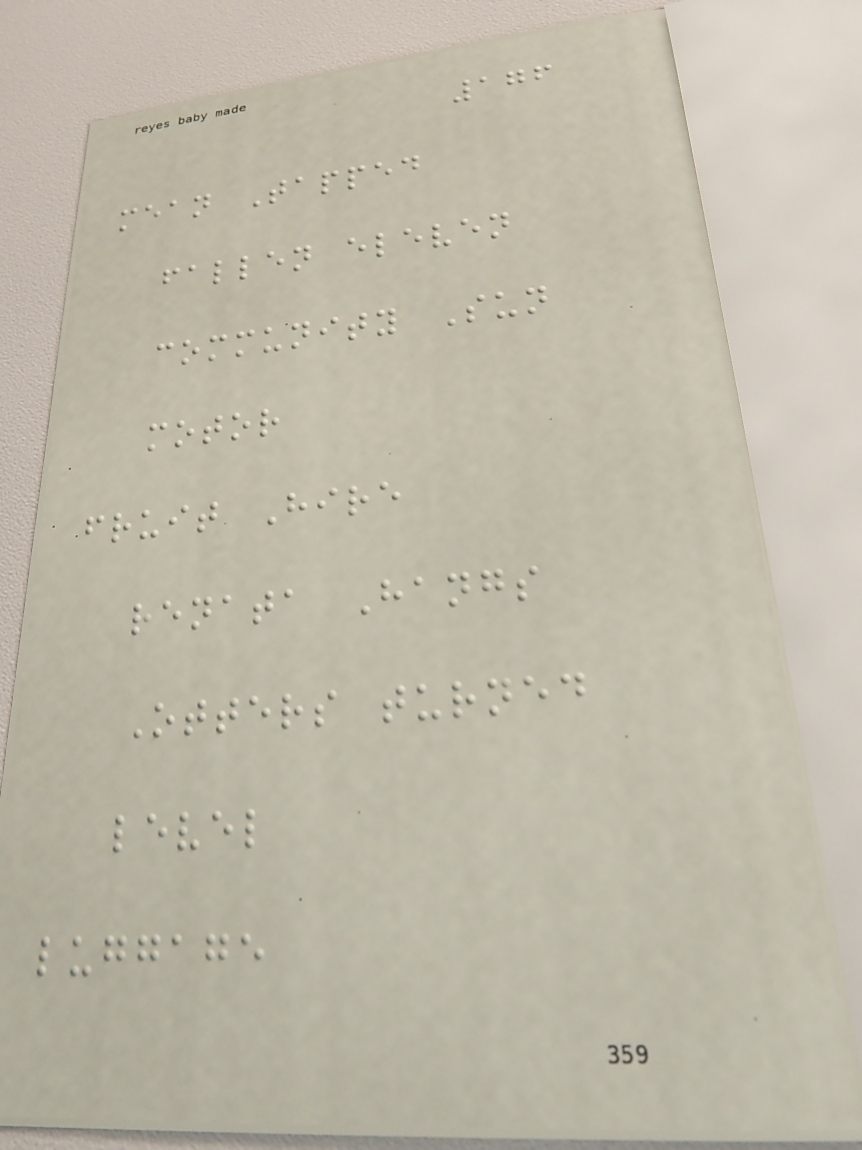176
mean Tapped
fallen eleven
community Sun
motor
fruit Hire
renata Hangs
Otters turned
level
luggage
